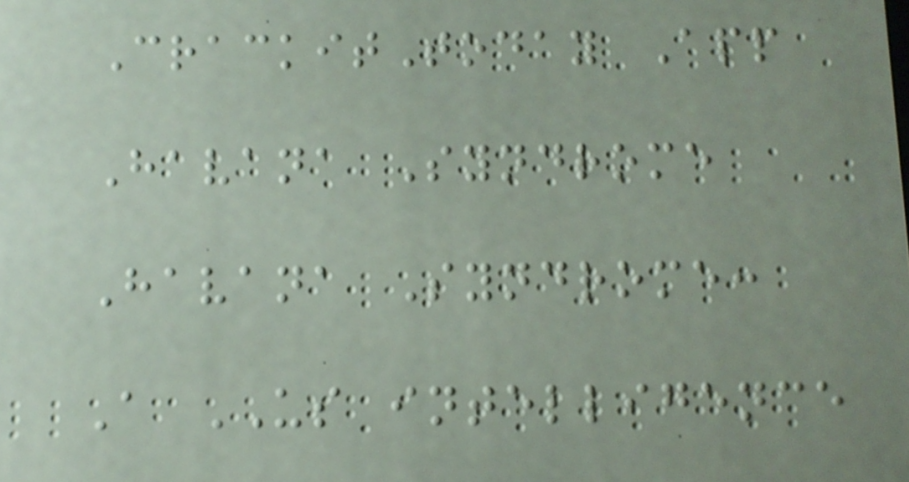CrackitToday App
Havana Syndrome
Havana Syndrome:
A US intelligence
